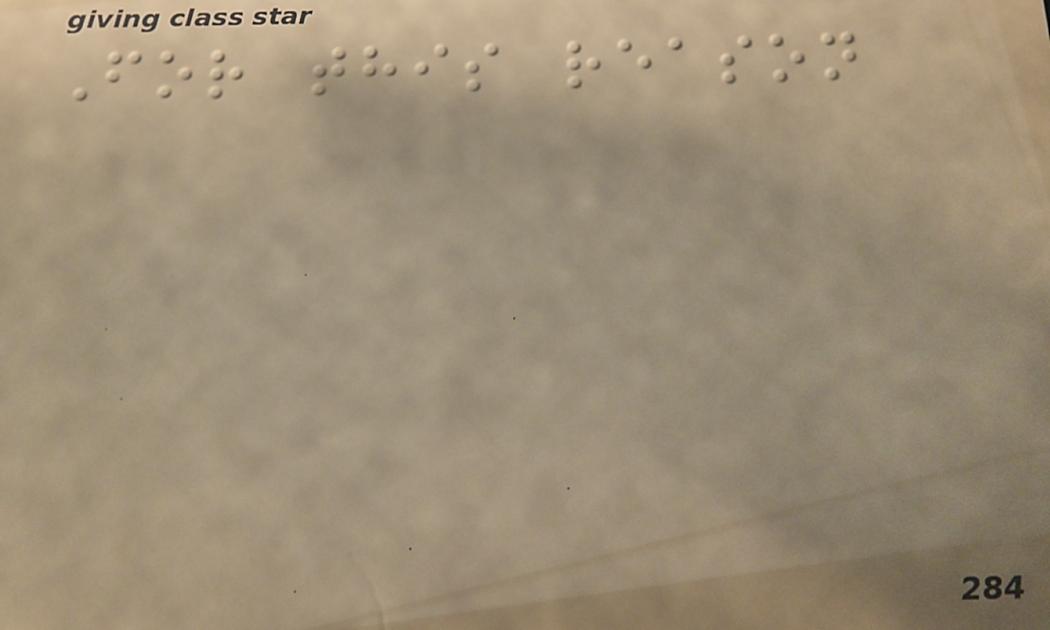For this reason
